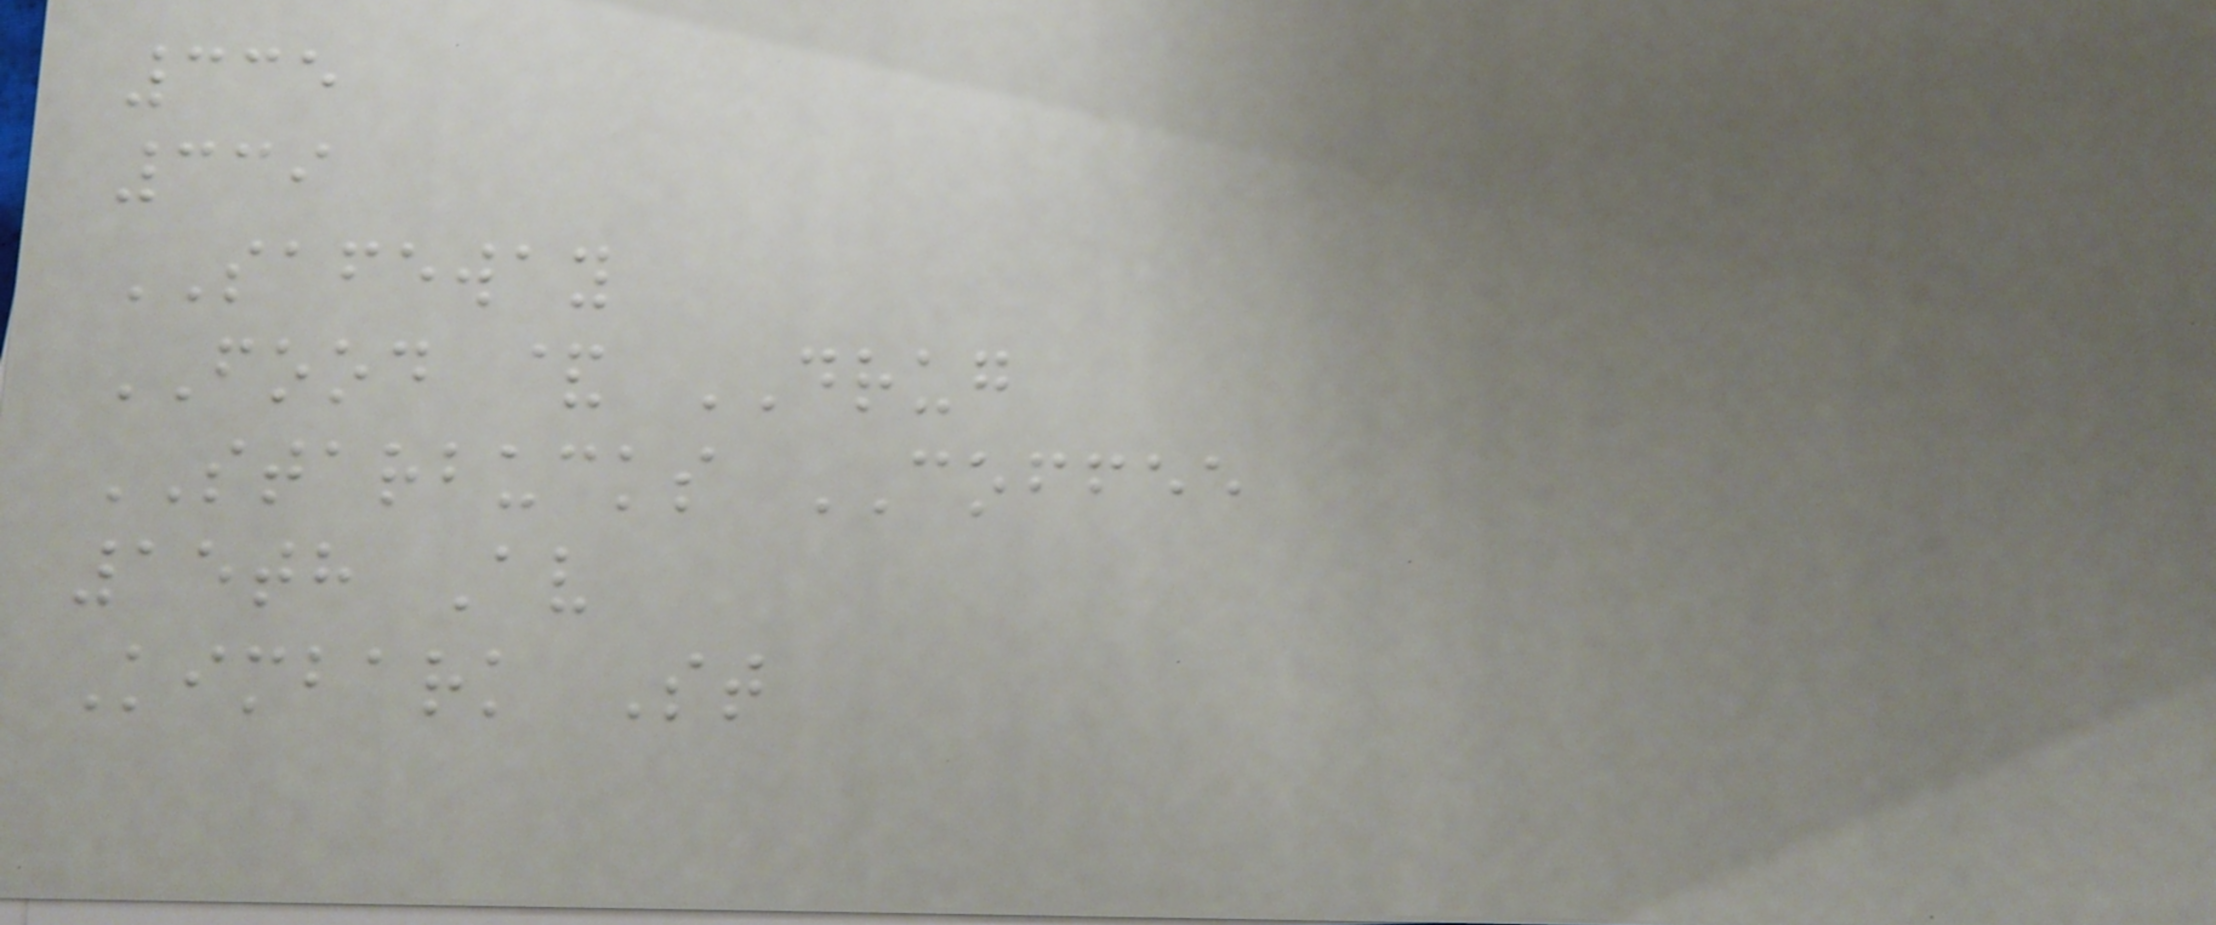335
339
SAFEWAY
FOOD & DRUG
STARBUCKS COFFEE
15th Av
Kimbark St
